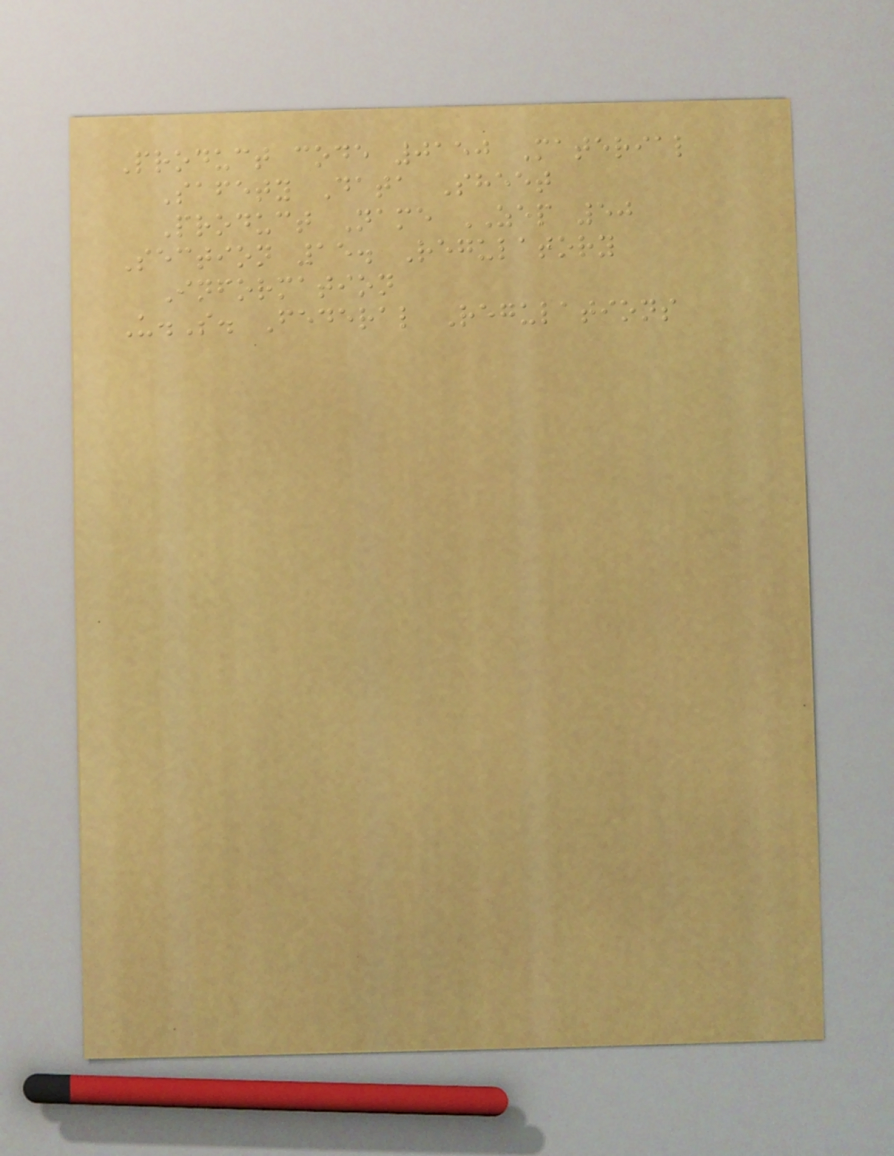Product code 0150 Material
Safety Data Sheet
Product Name ZEP 50
Section 15. Regulatory
Information
U.S. Federal Regulations
